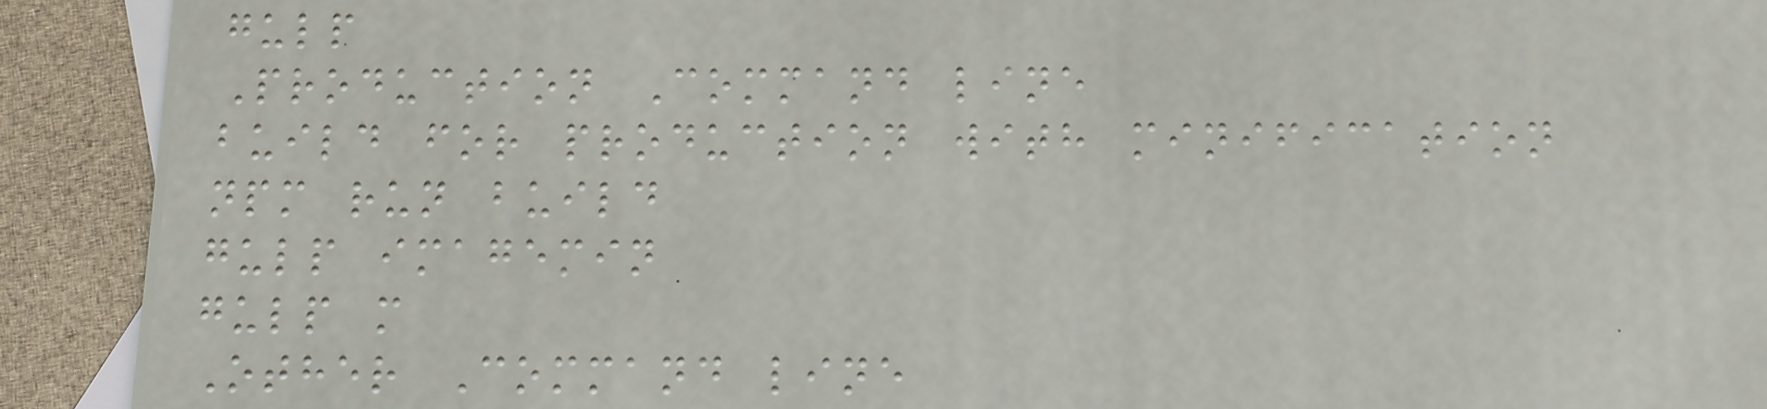gulp
Production Command line
build for production with minification
npm run build
gulp imagemin
gulp m
Other Command line
